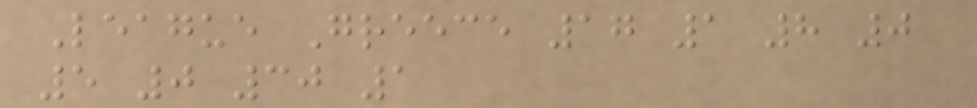League Greece 17 1 8 0
5 0 30 1
